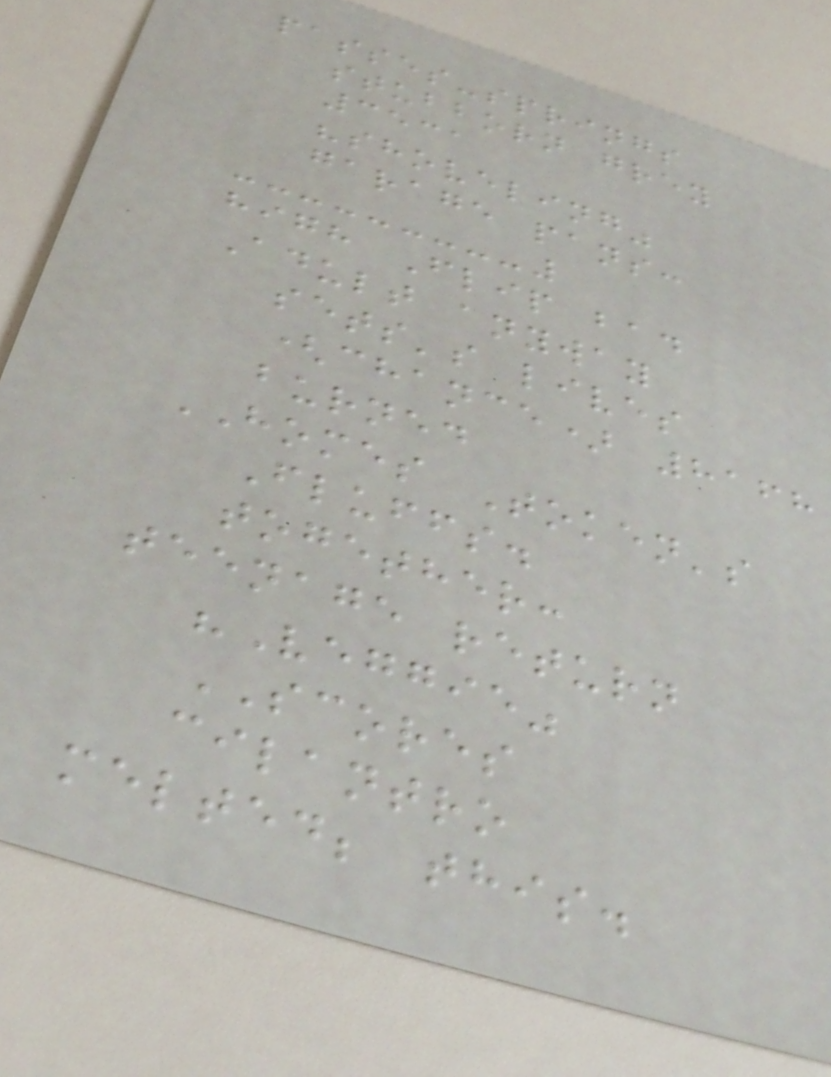passes-springs
stubborn grey
3531
"shoveling"
garage pans:
high Flip bad
Adult anyway
sets's lives
(chance) 8168
burned
HOMES Token's
Fluffs.
together:
teenage return
"Veggie"
SCORES
cilantro
melted; this.
